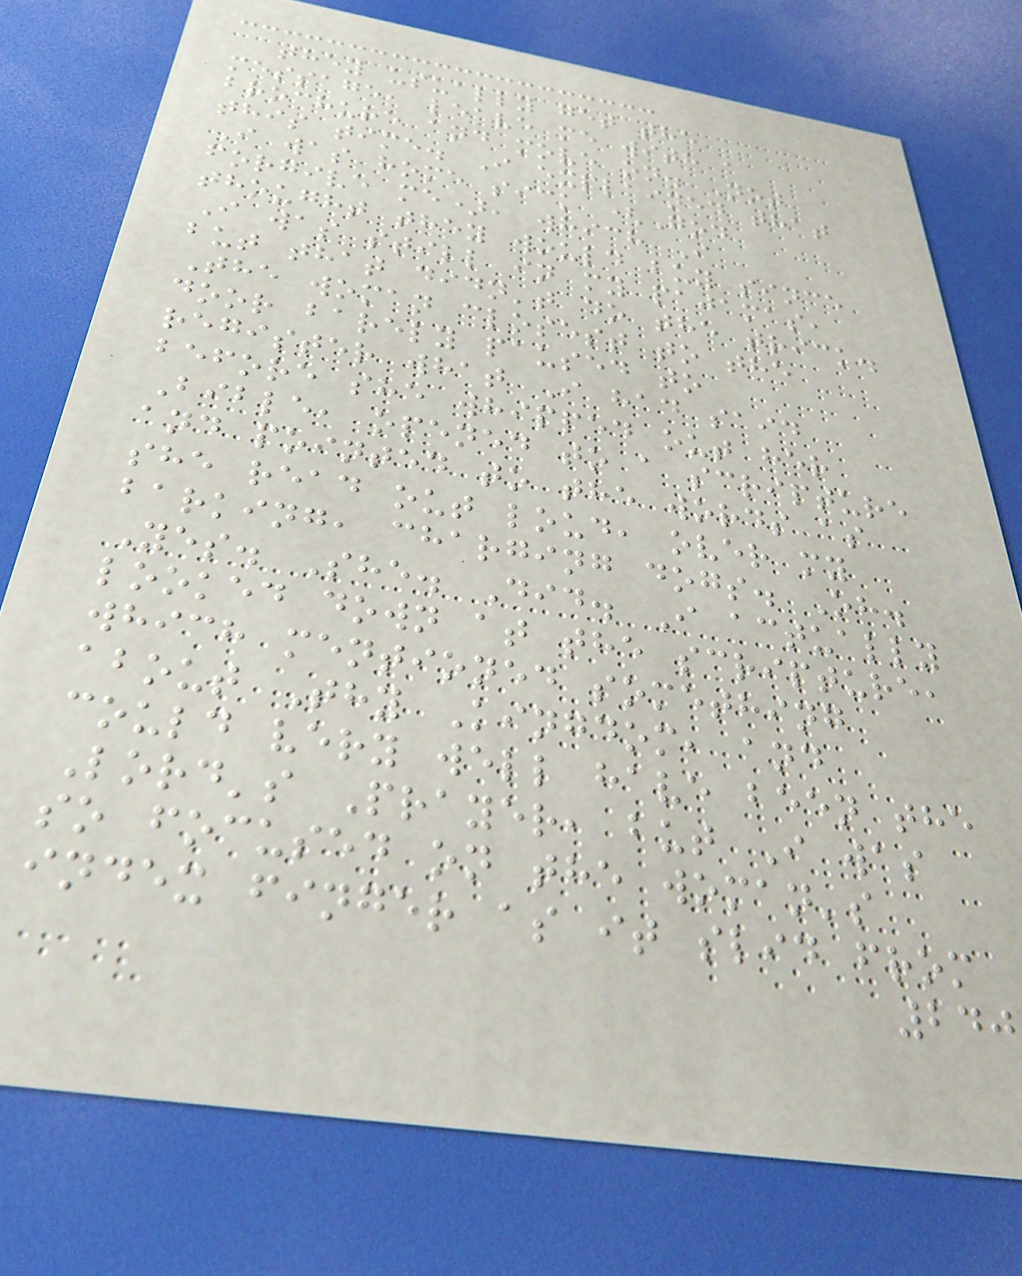they usually get the
message, leave me with a
brochure and move on. Not
this time. I explained that
I was home sick (God
forgive me), which I
thought they would buy since
I was still in my pajamas,
but that didn't do the trick.
The woman closest to the
door barely paused to
register what I had said
before she whipped out her
Bible, opened to a scripture
and pointed to the words as
she read out loud, over my
barking, charging dogs. Oh.
Yes. She. Did. I actually
looked down at the scripture,
which mentioned something
about Thy Kingdom, and
could very well have been the
Lord's Prayer, but I was
so focused on the woman's
index finger as it slid from
240
